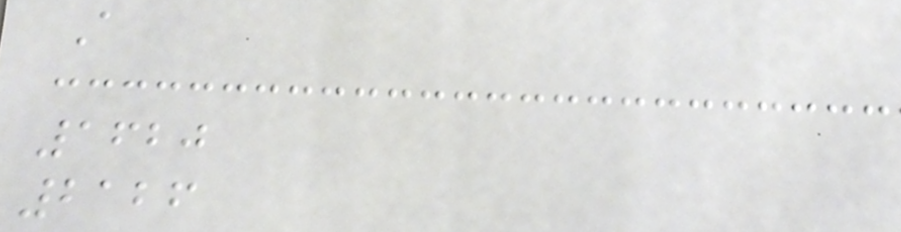A
1620
2126
